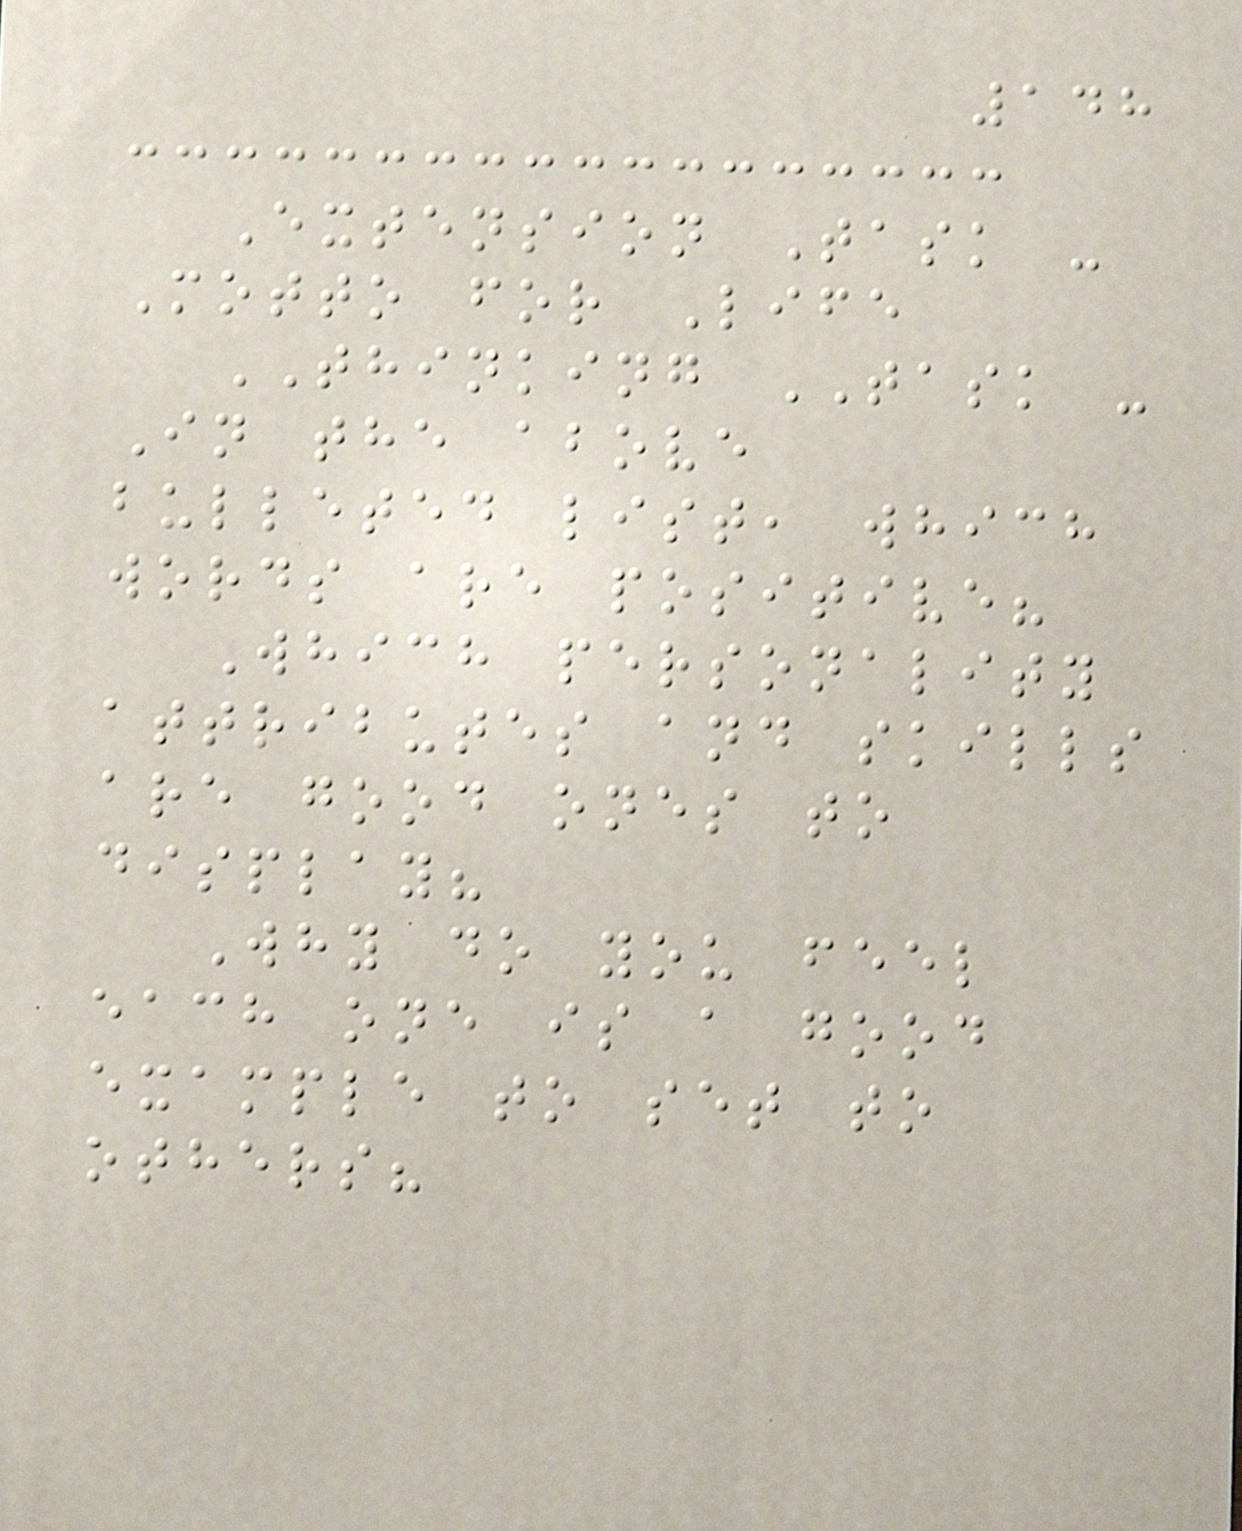148
Extension Task -
Motto for Life
THINKING TASK -
In the above
bulleted list, which
words are positive?
Which personality
attributes and skills
are good ones to
display?
Why do you feel
each one is a good
example to set to
others?
